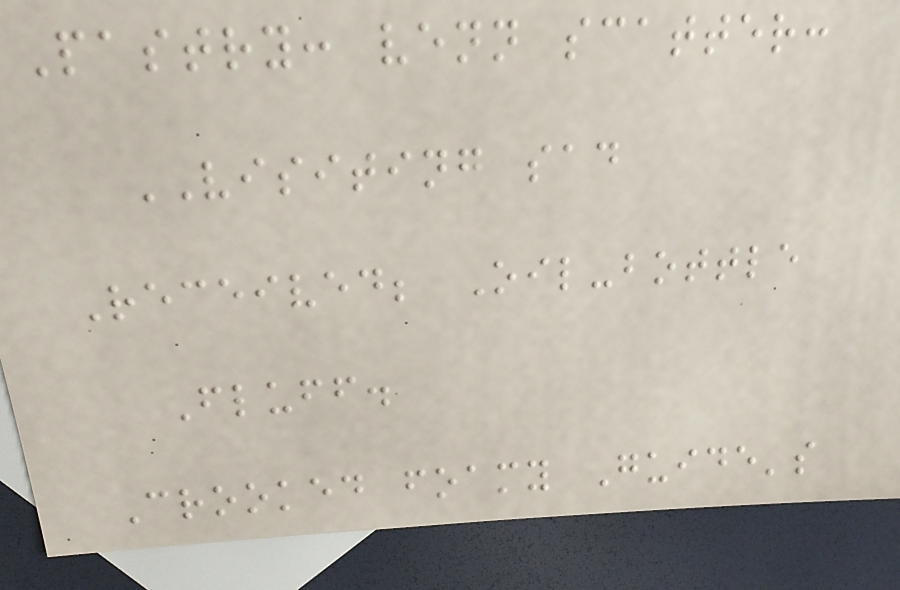Pastry: venn scatter:
VISITING sad
Received; Oil-bottle
Fluff.
Crooked foamy Guide's
